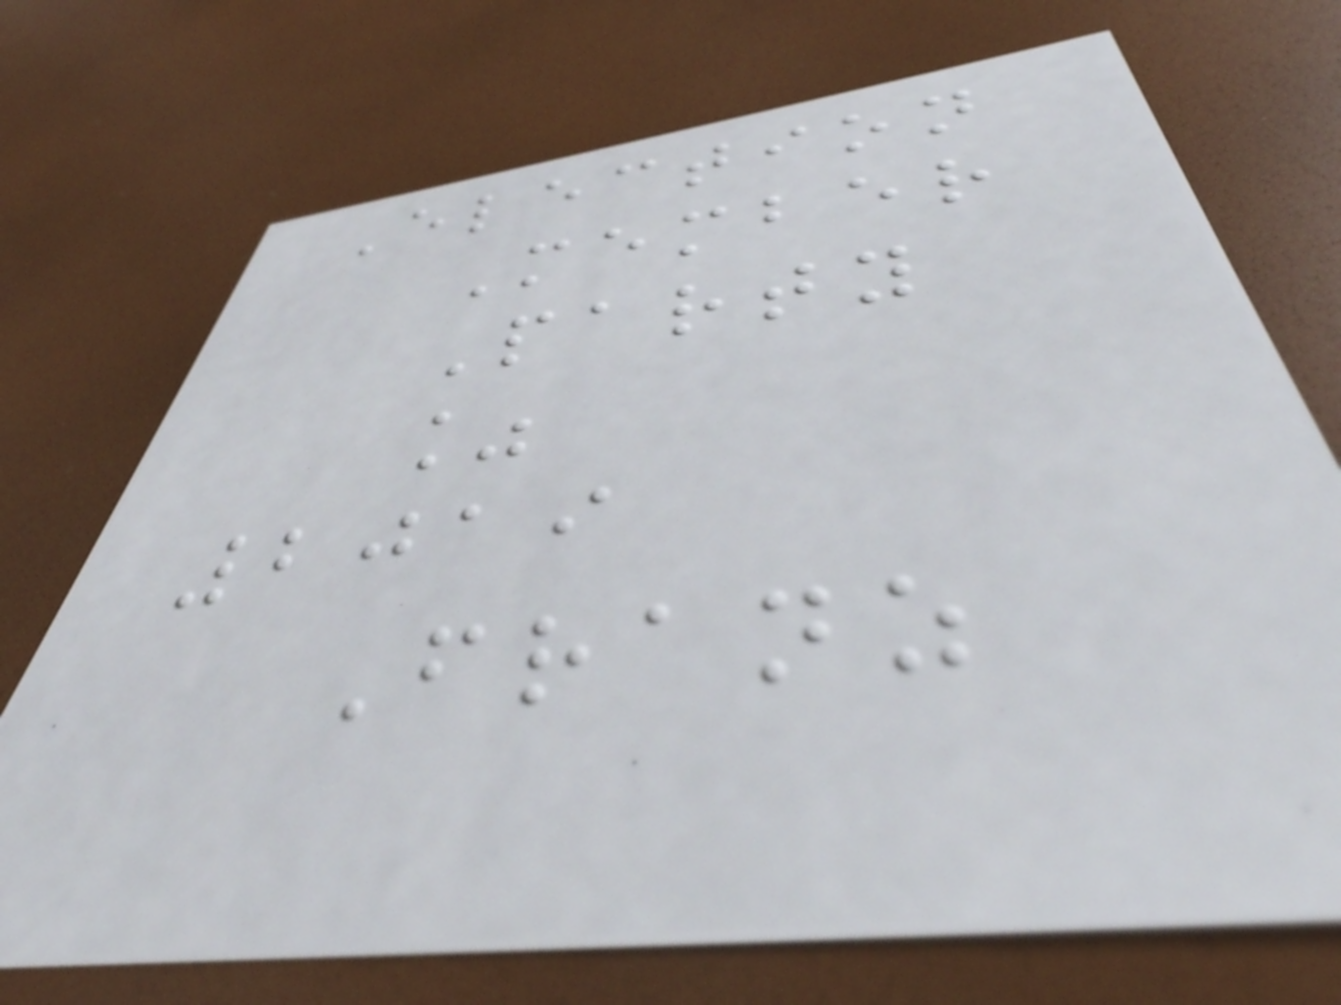Election
Member
Party
%
2019
Franz
